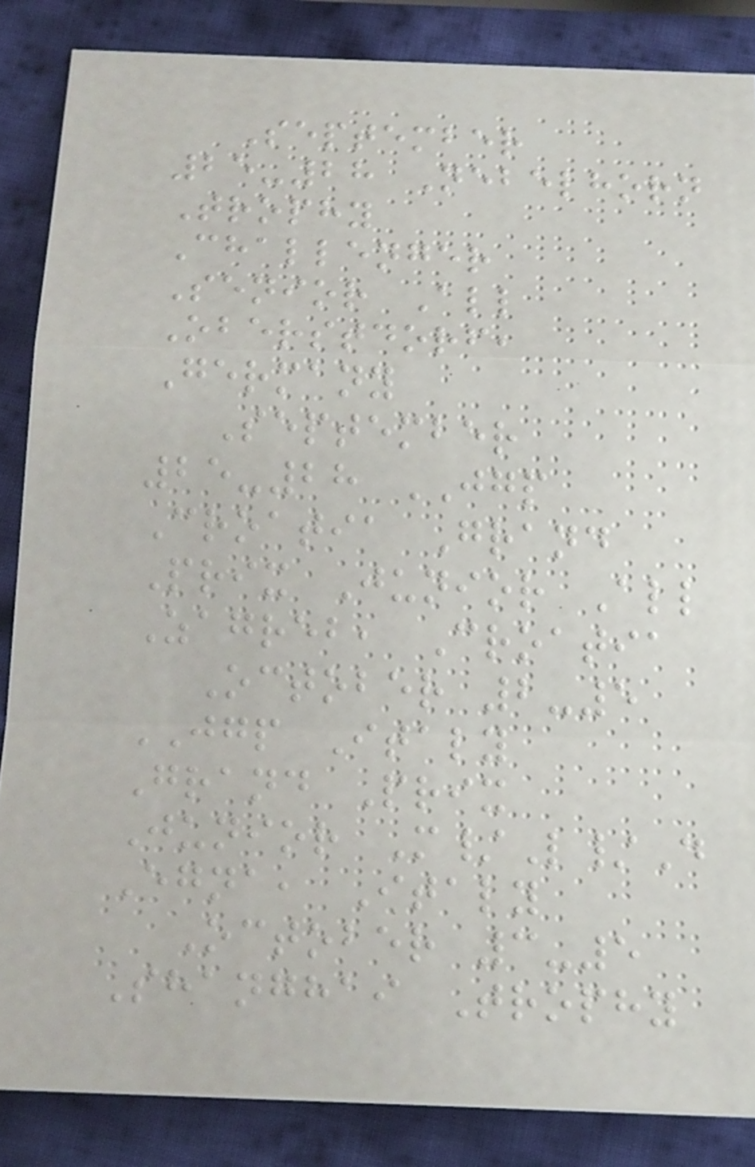September
25-28 Nebelhorn
Trophy
Challenger
Senior All
Oberstdorf,
Germany
September
25-28 JGP
Croatia Grand
Prix Junior All
Zagreb, Croatia
October 2-5
JGP Italy
Grand Prix
Junior M/L/D
Egna, Italy
October 3-5
Shanghai Trophy
